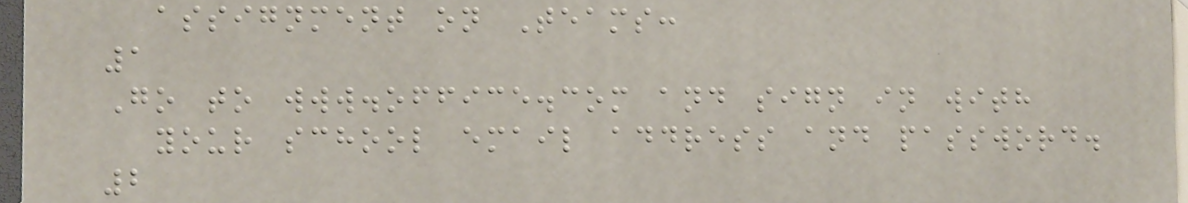assignment on Teams:
1
Go to www.office.com and sign in with
your school email address and password.
2
